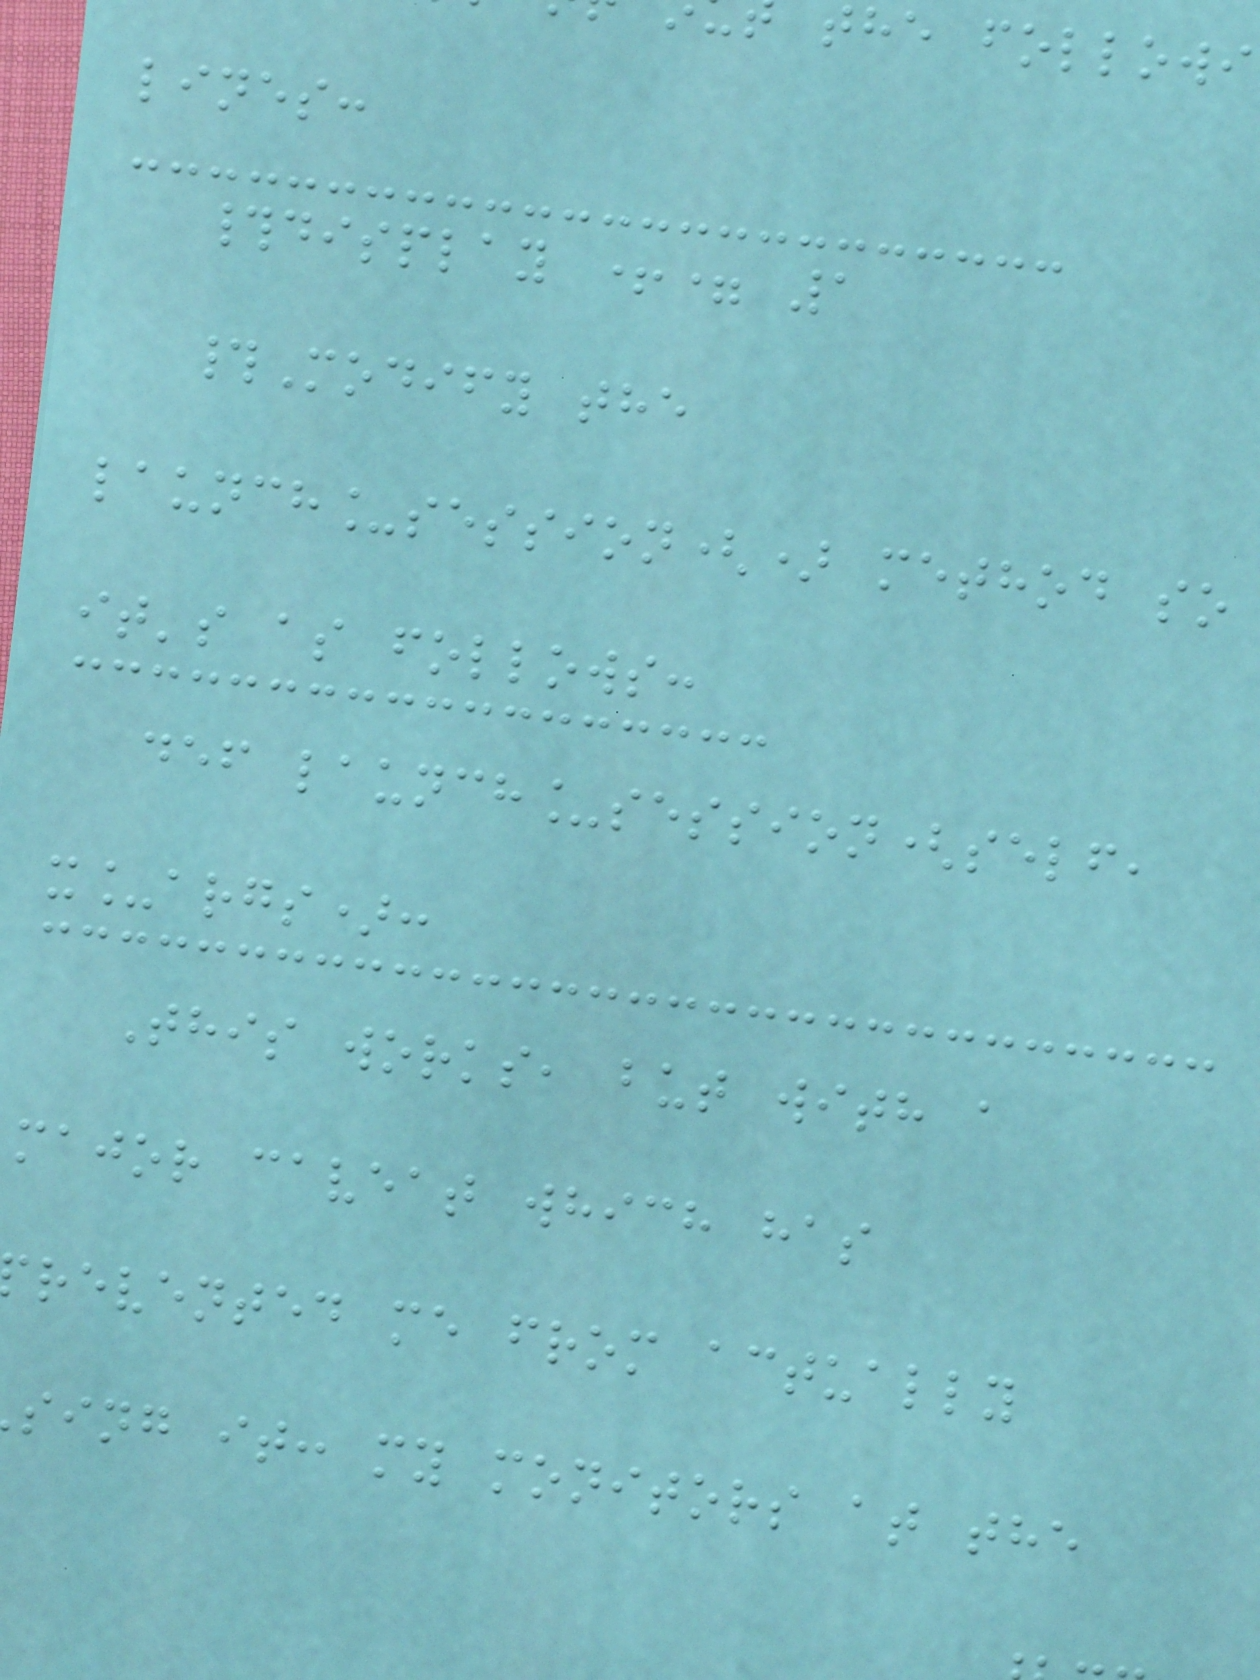the followi
lines:
#display += 1
#Modify the
launch_session() method so
it's as follows:
def launch_session(self,
x_args):
This works, but with a
major caveat which has
revented me from actually
sing it: my monitors at the
